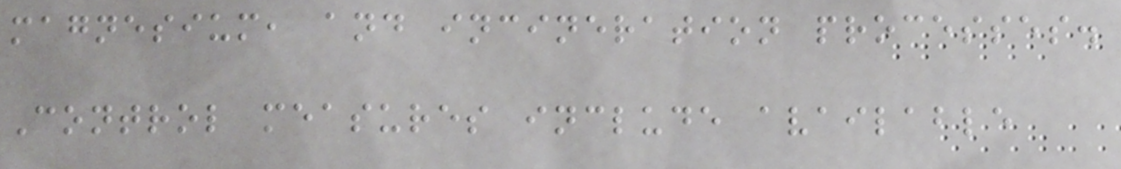magnesium, and incineration processes.
Control measures include available
